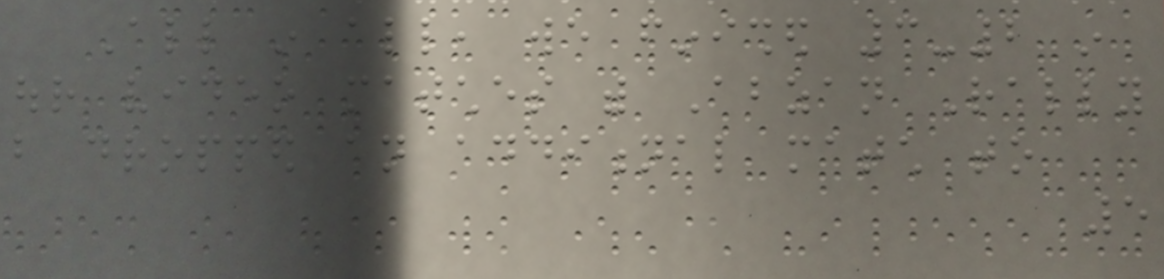All in all, we finished 3-2 in
our video matches with Abzan Rally
but dropped an additional match to
5
